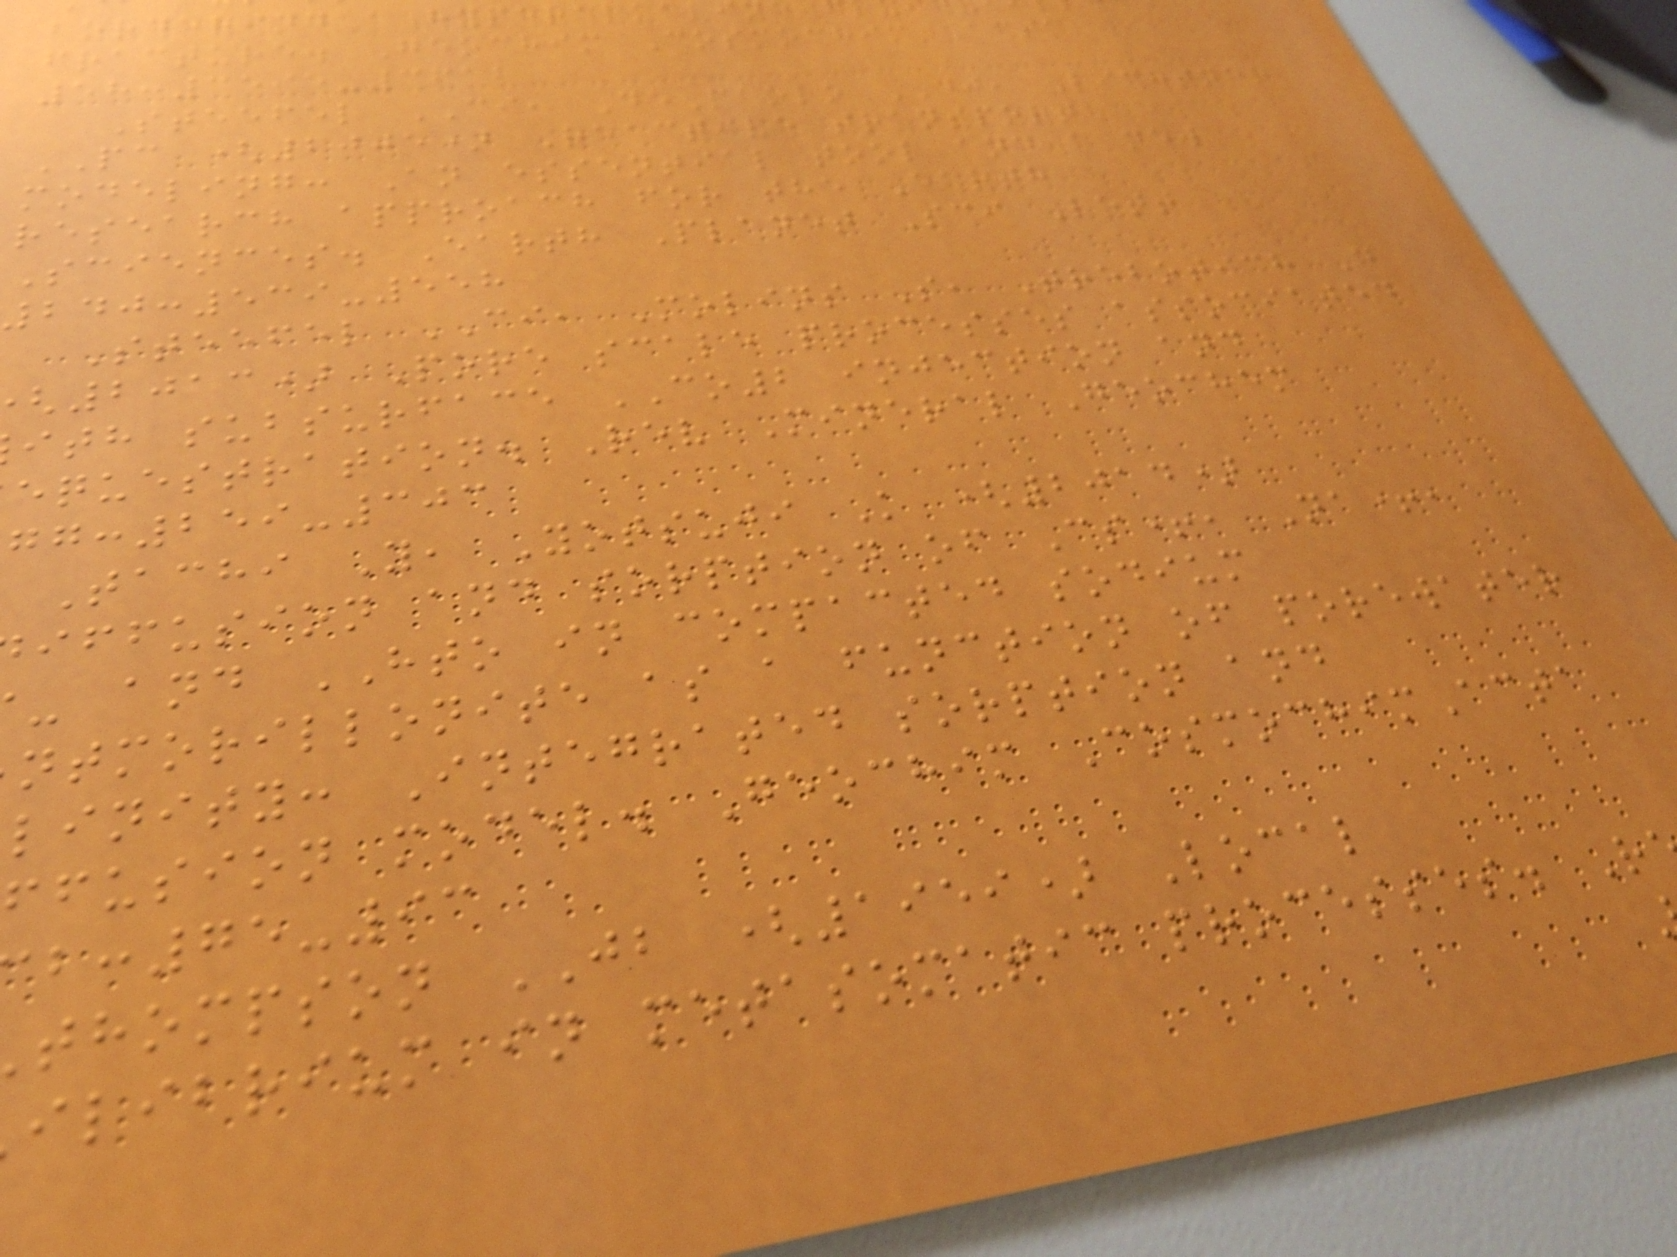bordering a hyperalka
fracture. Geochim Cosmochim Acta
58:3595-3612
Steefel CI, DePaolo DJ, Lichtner
PC (2005) Reactive transport
modeling: An essential tool and a new
research approach for the Earth
Sciences. Earth Planet Sci Lett
240:539-558
Steefel CI, Molins S, Trebotich D
2013) Pore scale processes associated
ith subsurface CO2 injection and
equestration. Rev Mineral Geochem
:259-303
Tachi Y, Yotsuji K (2014)
iffusion and sorption of Cs+, Na+,
- and HTO in compacted sodium
ntmorillonite as a function of porewater
linity: Integrated sorption and
ffusion model. Geochim CosmochimActa
:75-93
thompson JB (1959) Local
ilibrium in metasomatic processes. R
